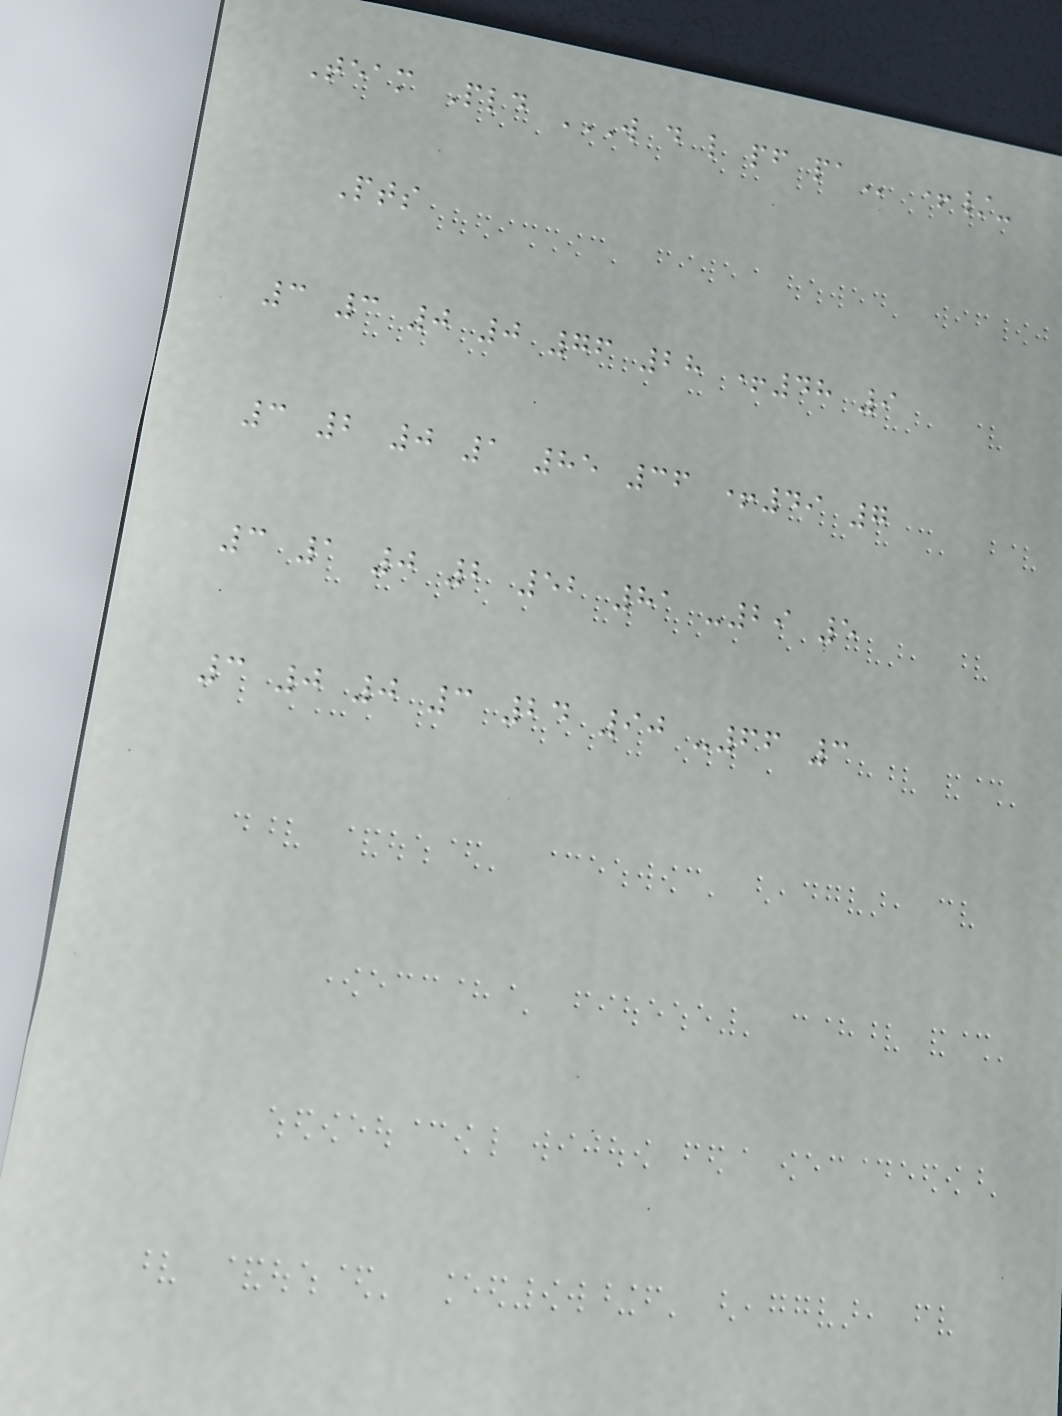Team Pld W D L PF PA +/-
Pts
3 3 0 0 76 28 +48 9
3 2 0 1 85 36 +49 7
3 1 0 2 52 81 -29 5
3 0 0 3 24 90 -66 3
